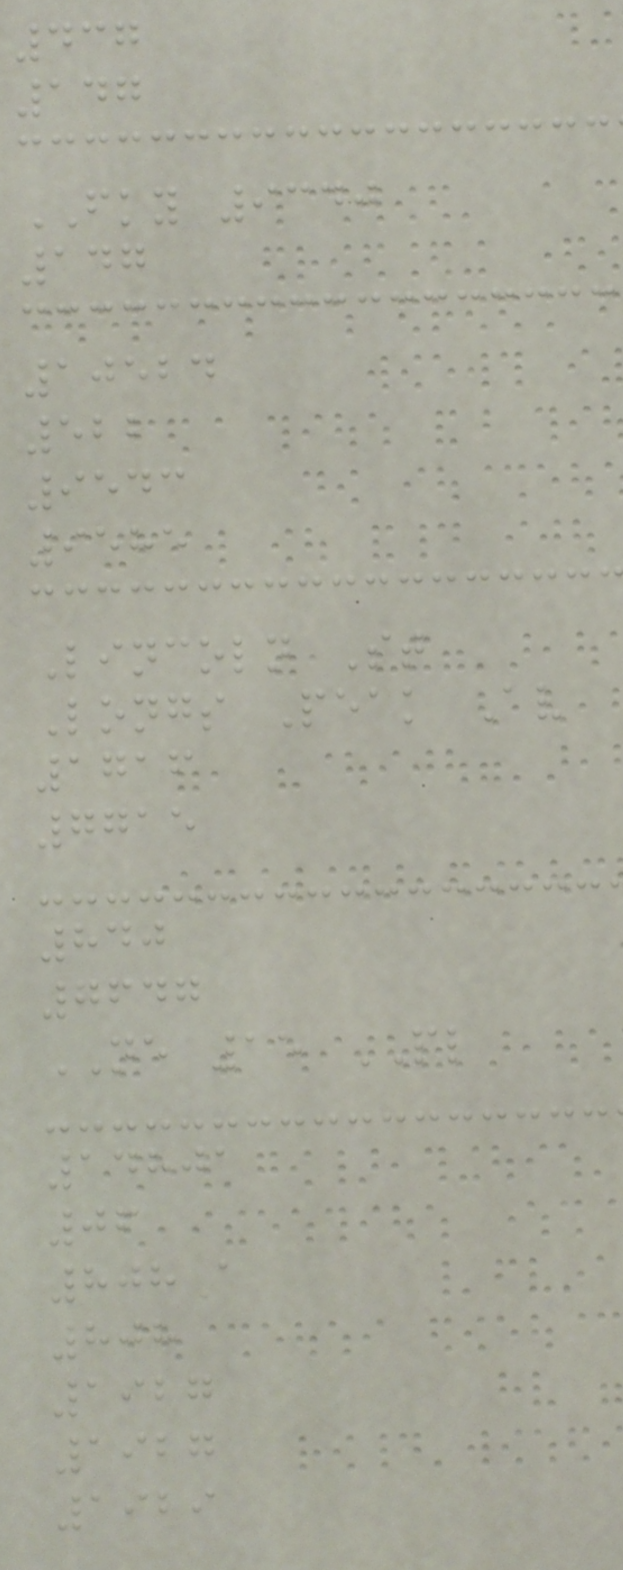437
147
FKY 9340
147
10524
522
9543
9585
Lincoln St
Longs Peak Av
1716
7715
840
7647
NE 15 PL
14801
06
808A
808
1927
1927
1929
